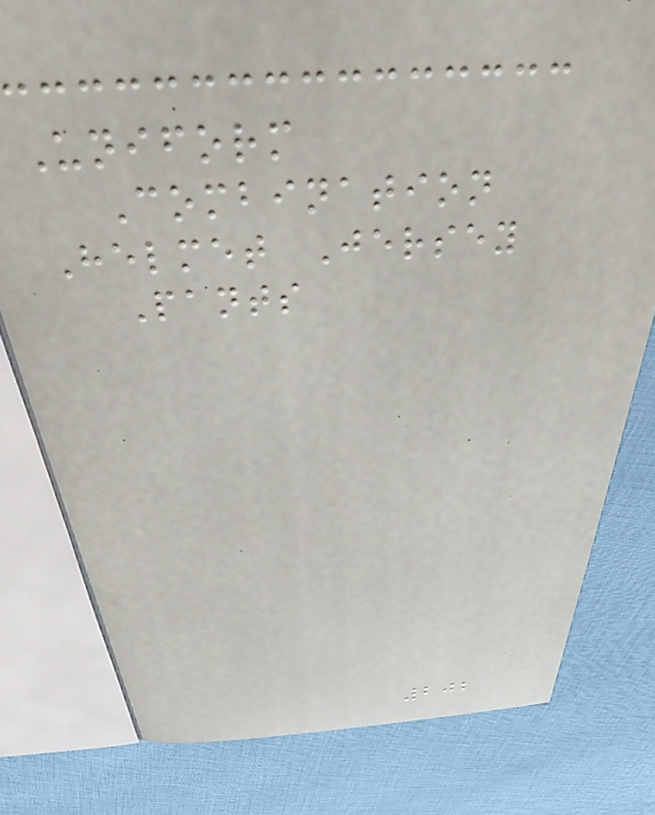Uniform
Combination
Helmet Jersey
Pants
202
